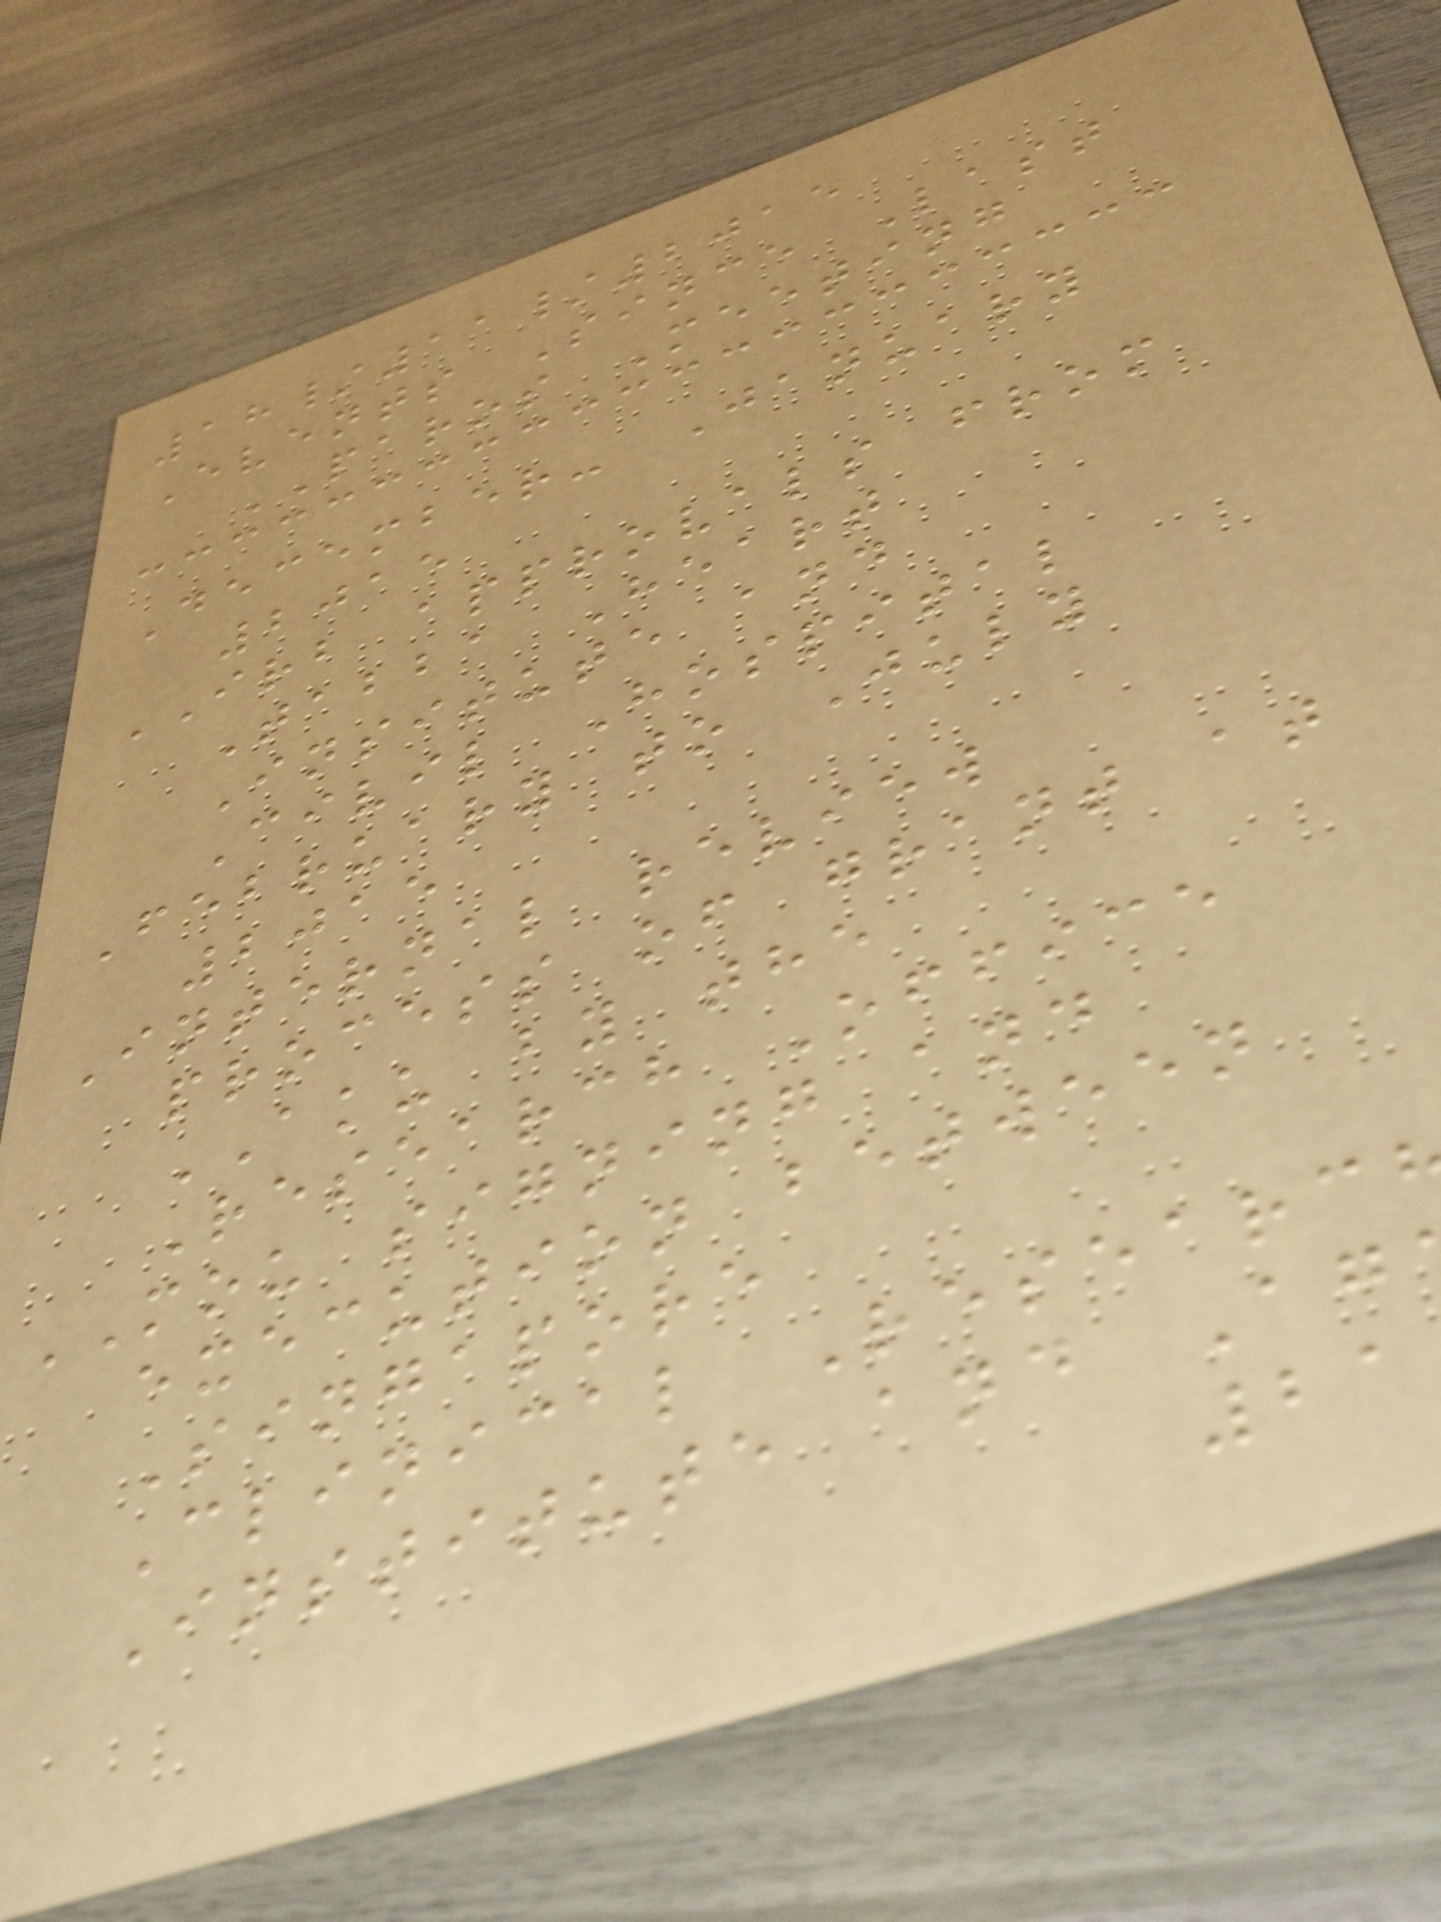18/11/2015
Events Since Last
PAROS Meeting
December- January
2015
IRB approvals from
Tabba Heart
Insitute and
Civil Hospital
February to July
2015
Internal review
process of grant at
AKU by the
Research Office
MOU signing and
execution between
Singapore
Clinical Researc
Institute and Ag
